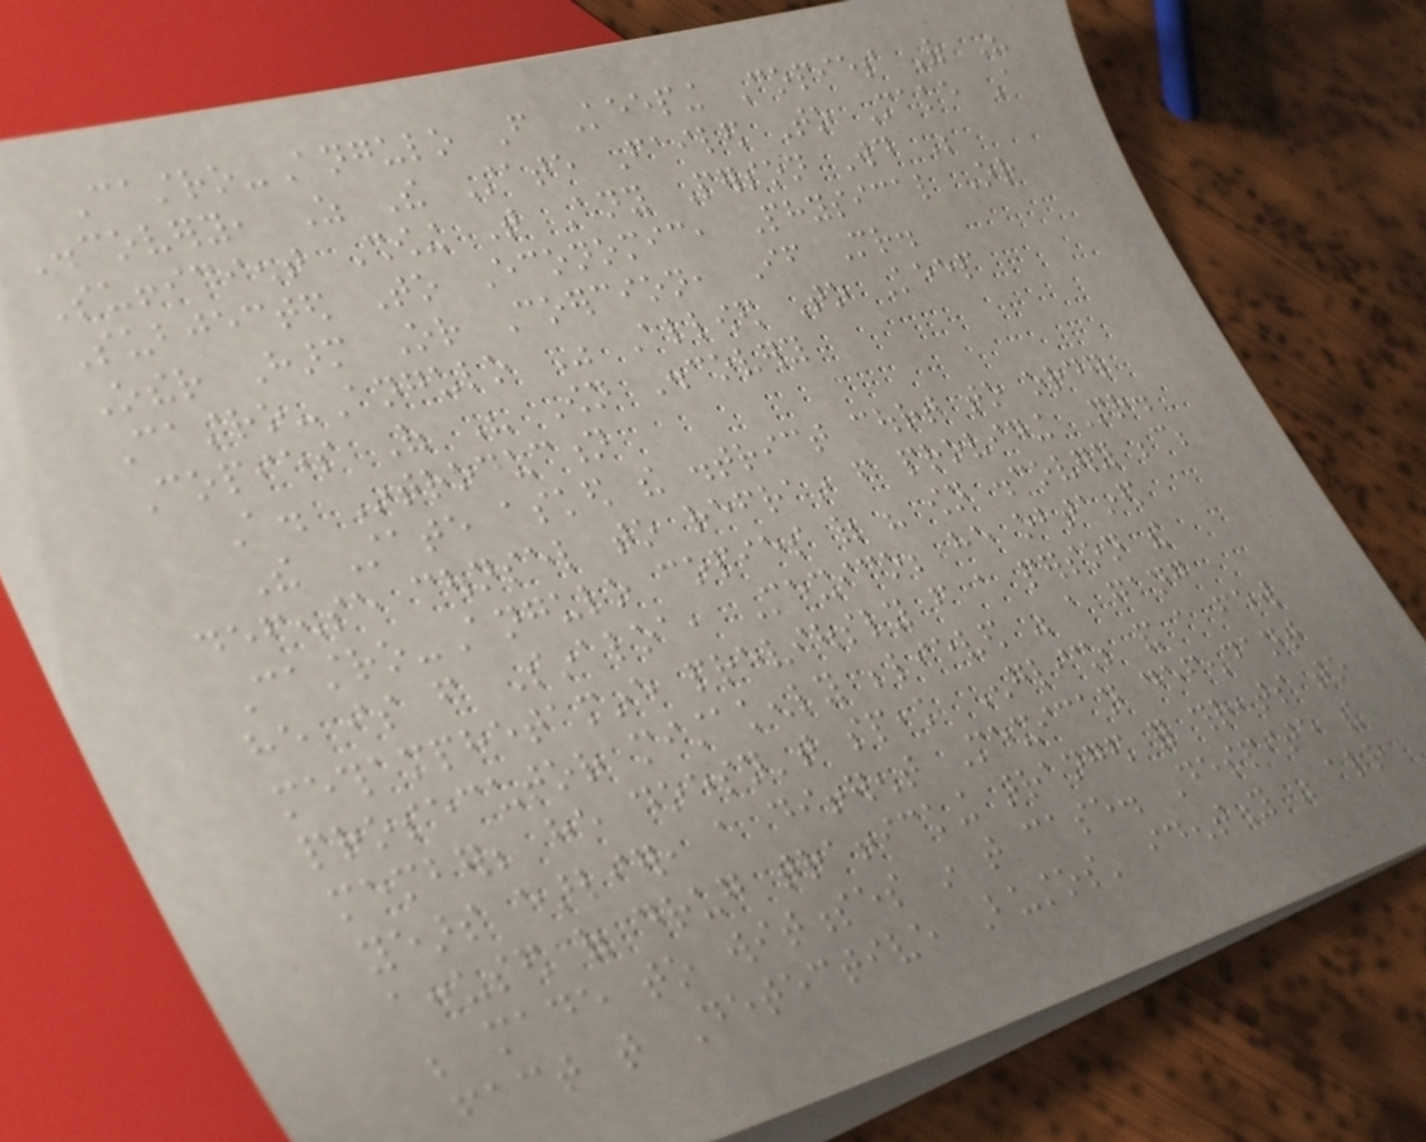Castro-Angulo From Keeping Copies Of His
Discovery, As The State Failed To Make A
Sufficient Showing That Any Person Would Be
Subjected To Economic, Physical Or
Other Harm Or Coercion, If Mr.
Castro-Angulo Was Allowed To Keep
Copies Of His Own Discovery
A. Introduction
The State asked the district court to order
defense counsel to refrain from providing Mr.
Castro-Angulo copies of his own discovery because;
he is from Sinaloa, Mexico; he obtained
methamphetamine previously from a person the
prosecutor mistakenly believed was a gang
member; he doesn't speak English; and a few
years earlier, a different Mexican defendant
accused of drug trafficking arranged for threats to
be made to witnesses in that case. Despite the
fact that Detective Bustos' identity was already
